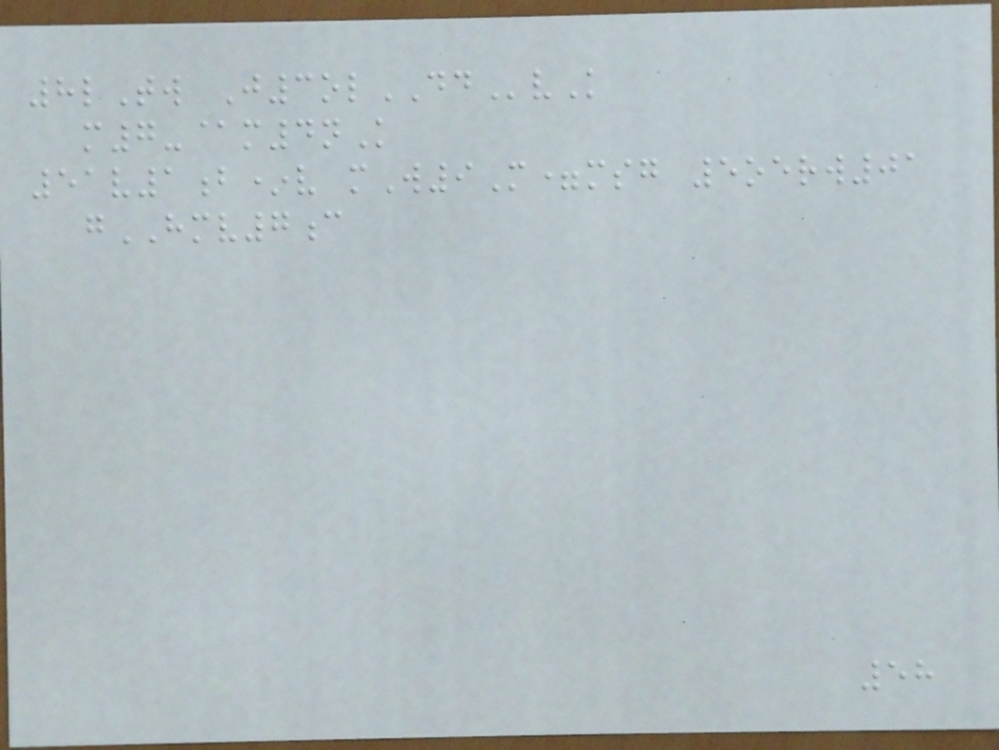8lTw J3olDDvK
m7-@m4nK
51v1b*v mW9M=msg 5oerw01
gHMV7c
58
